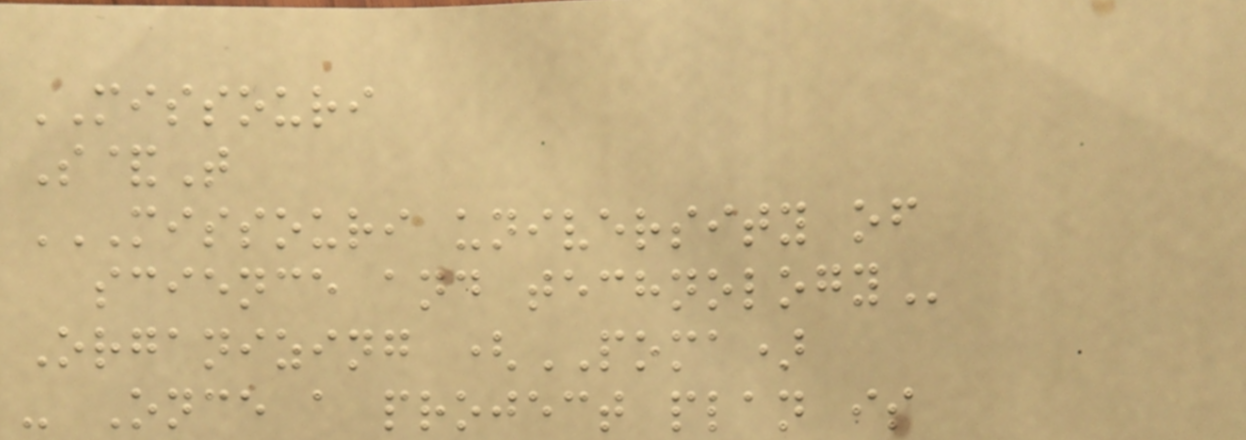MISSOURI
S&T
MISSOURI UNIVERSITY OF
SCIENCE AND TECHNOLOGY
Organizing (POMA)
- Once a project plan is
